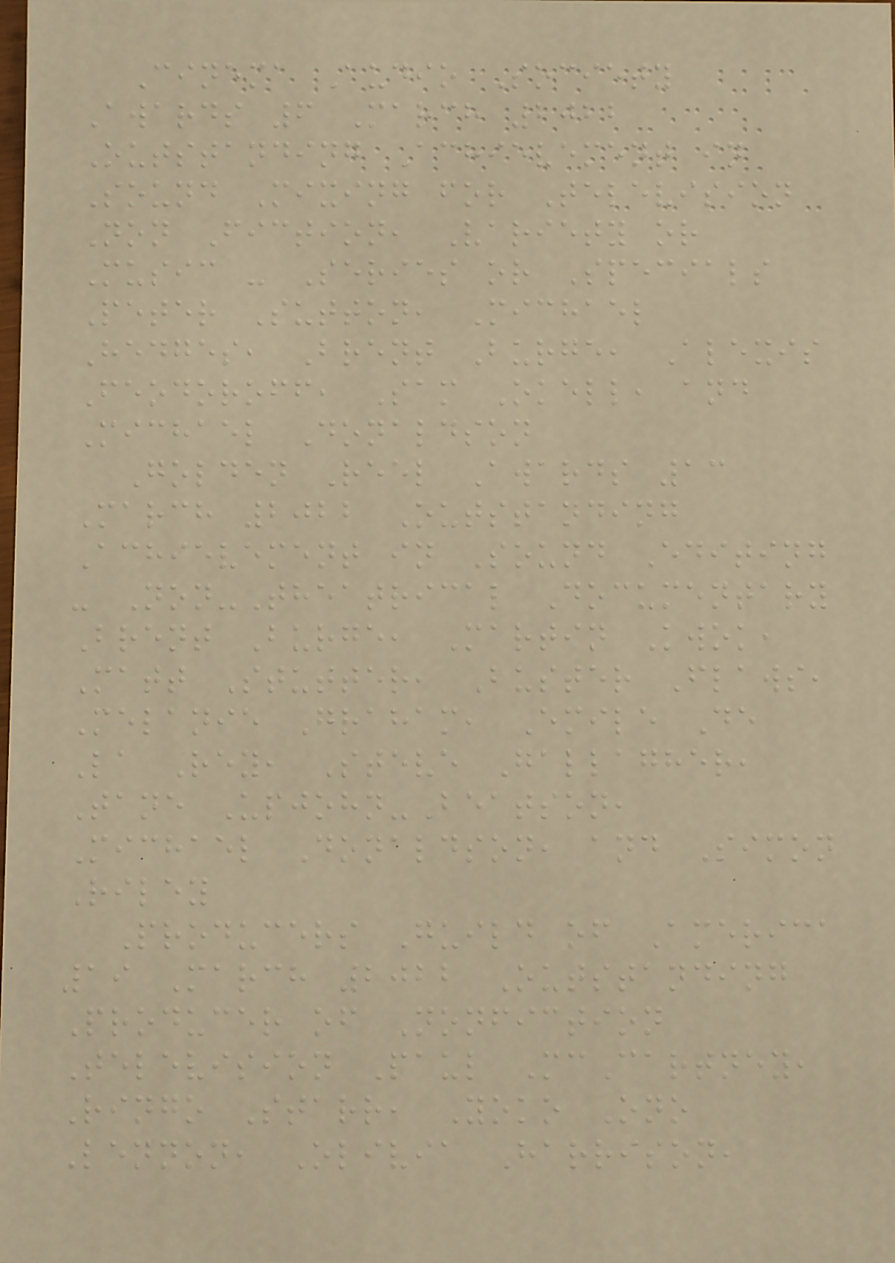Cinema Audio Society
Awards 6 March 2022
Outstanding Achievement in
Sound Mixing for Television
Non Fiction, Variety or
Music - Series or Specials
Peter Sutton, Michael
Hedges, Brent Burge, Alexis
Feodoroff, Sam Okell, and
Michael Donaldson
Golden Reel Awards 13
March 2022 Outstanding
Achievement in Sound Editing
- Non-Theatrical Documentary
Brent Burge, Martin Kwok,
Matt Stutter, Buster Flaws,
Melanie Graham, Emile De
La Rey, Steve Gallagher,
Tane Upjohn-Beatson,
Michael Donaldson, and Simon
Riley
Producers Guild of America
19 March 2022 Outstanding
Producer of Nonfiction
Television Paul McCartney,
Ringo Starr, Yoko Ono
Lennon, Olivia Harrison,
